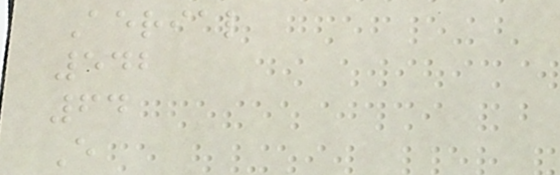Aerial
542
64
E
